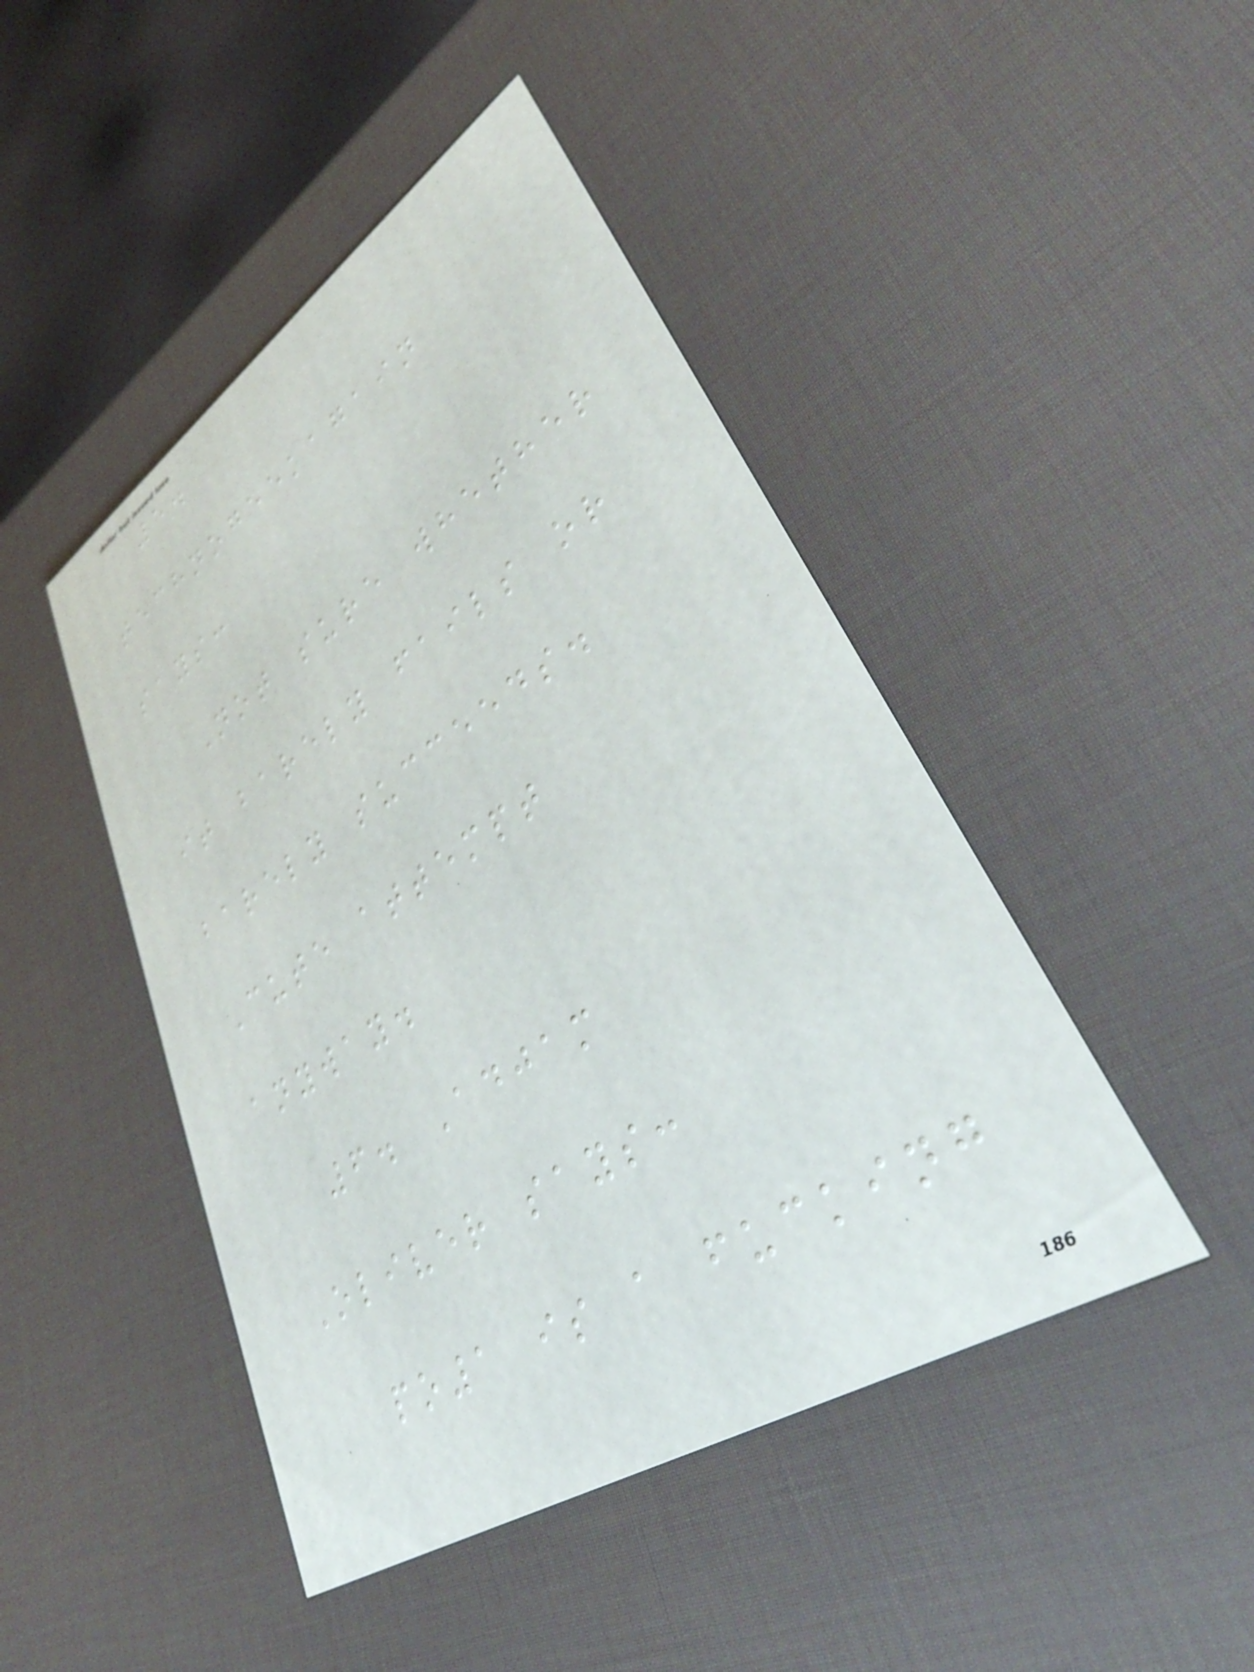5.
technogeekagain
says:
Not sure whether
it barely fails or
barely succeeds.
Cute attempt
anyway.
6. Adjam
Oliver says:
po1 is a fucking
